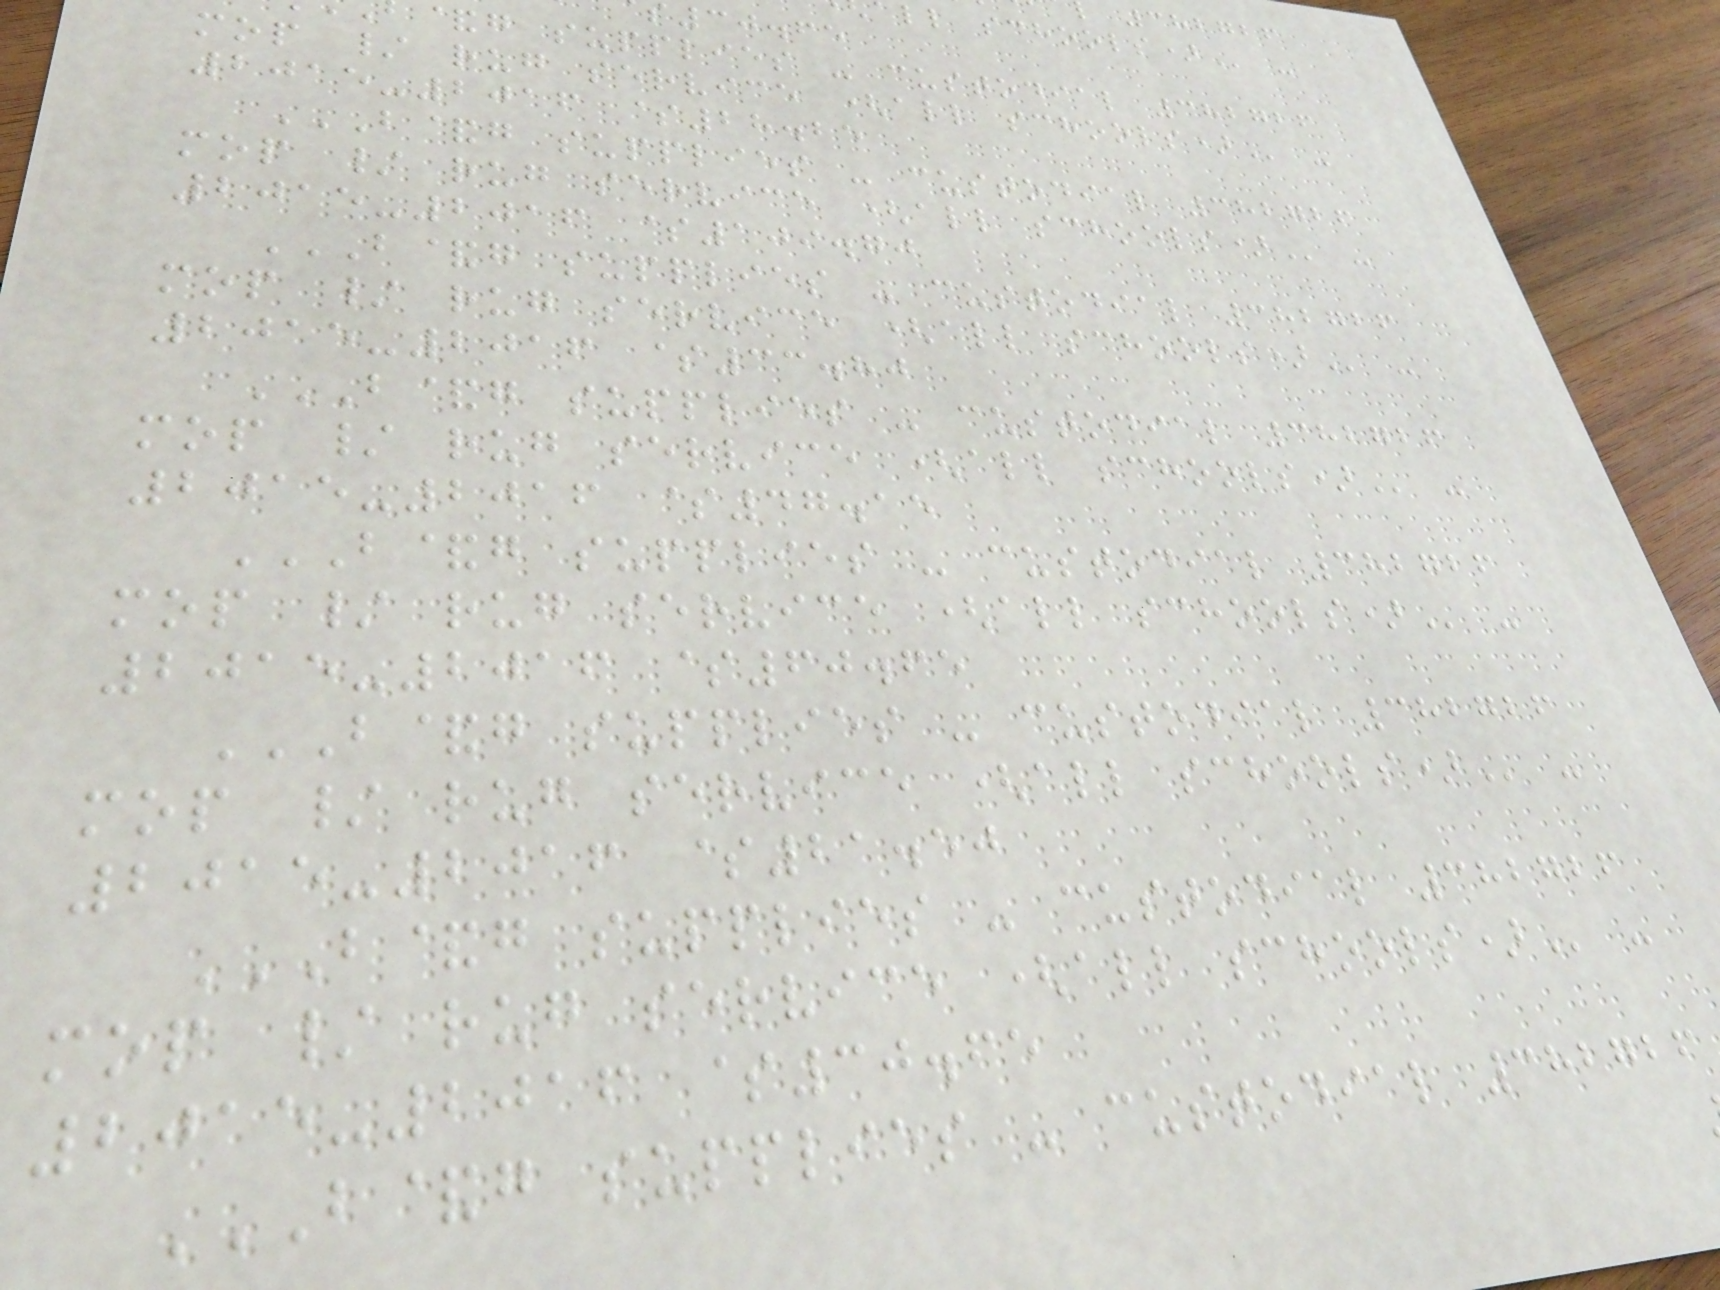30.65
&g supplies - custodial 382726
mop / rug service (all
2015-2016 $28.25
B&G SUPPLIES - CUSTODIAL 382726
mop / rug service (all
2015-2016 $109.70
B&G SUPPLIES - CUSTODIAL 382726
mop / rug service (all
2015-2016 $33.80
B&G SUPPLIES - CUSTODIAL 382726
mop / rug service (all
2015-2016 $47.15
B&G SUPPLIES - CUSTODIAL 382726
mop / rug service (all
2015-2016 $60.65
B&G SUPPLIES - CUSTODIAL 382726
mop / rug service (all
2015-2016 $21.50
B&G SUPPLIES - CUSTODIAL 382726
mop / rug service (all
2015-2016 $30.65
B&G SUPPLIES - CUSTODIAL 382726
